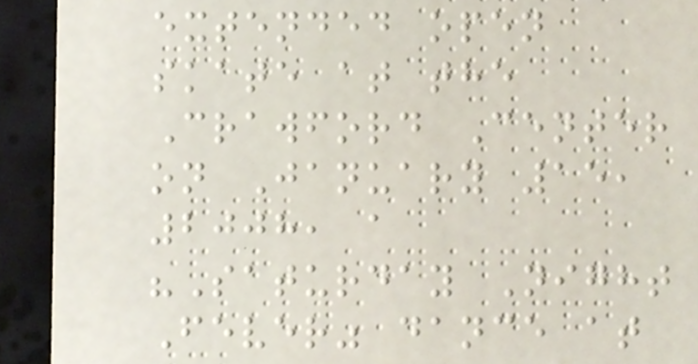extended open
skate at the
Crawford Center
on January 15,
2008, a
"Saturday Night
Fever" dance at
